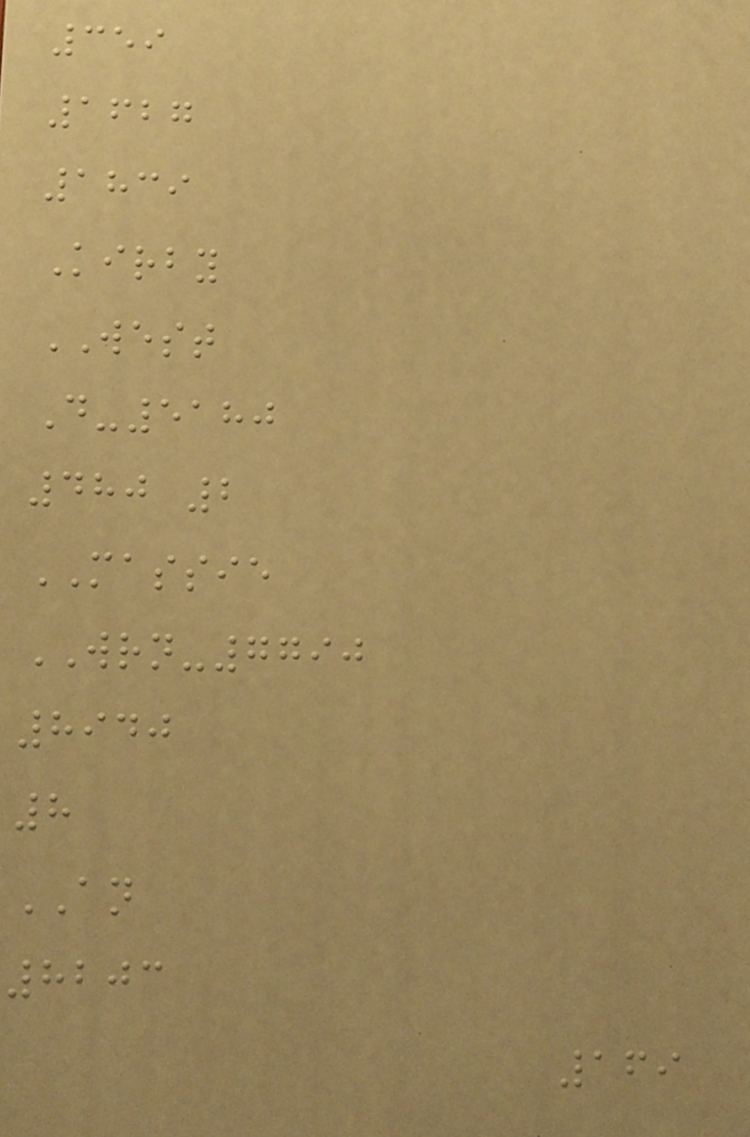359
1627
1839
Kirby
WEST
D-5180
480 2
MASSIE
WRN-7790
8940
8
AN
8203
169
